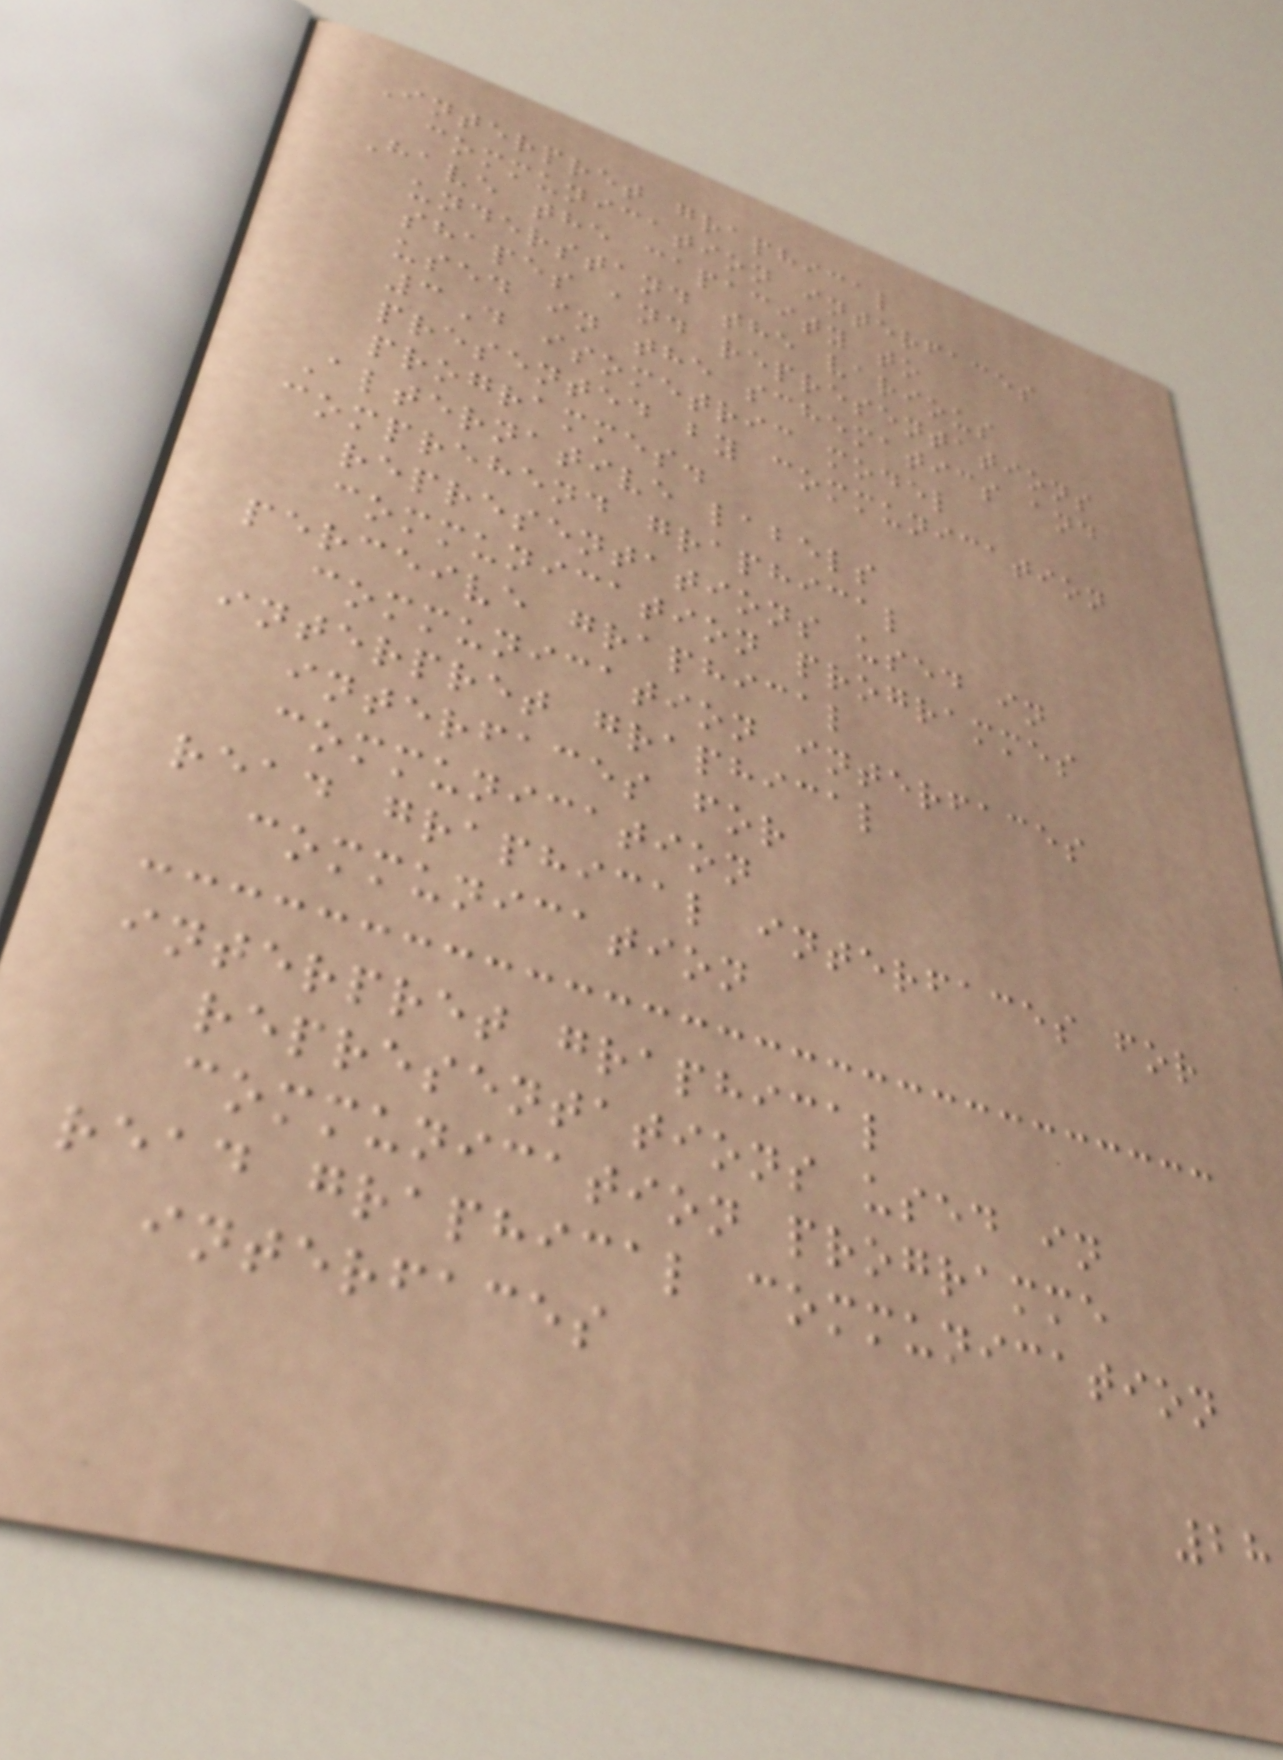Interpret graphical
communication interfaces
Have the capacity to
understand the various
shapes and representations
used in the schematics and
3D isometric model
presented by communication
programmes.
Alternative labels
comprehend graphical
representations used in
communication programmes
perceive graphical
communication interfaces
interpret graphical
interfaces for
communication
read graphical interfaces for
communication
interpret graphical
representations used in
communication programme
read graphical communication
interfaces
28
